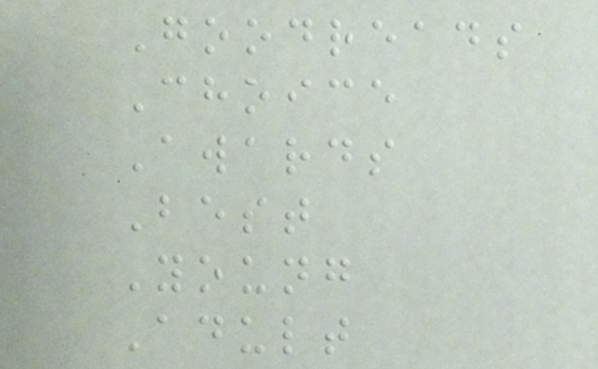Goodreads
Choice
Awards
Best
Young
Adult
